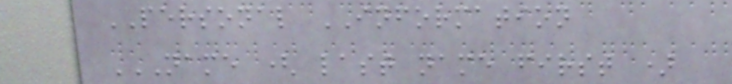PERSONAL INFORMATION
NAME ( LAST NAME FIRST )
